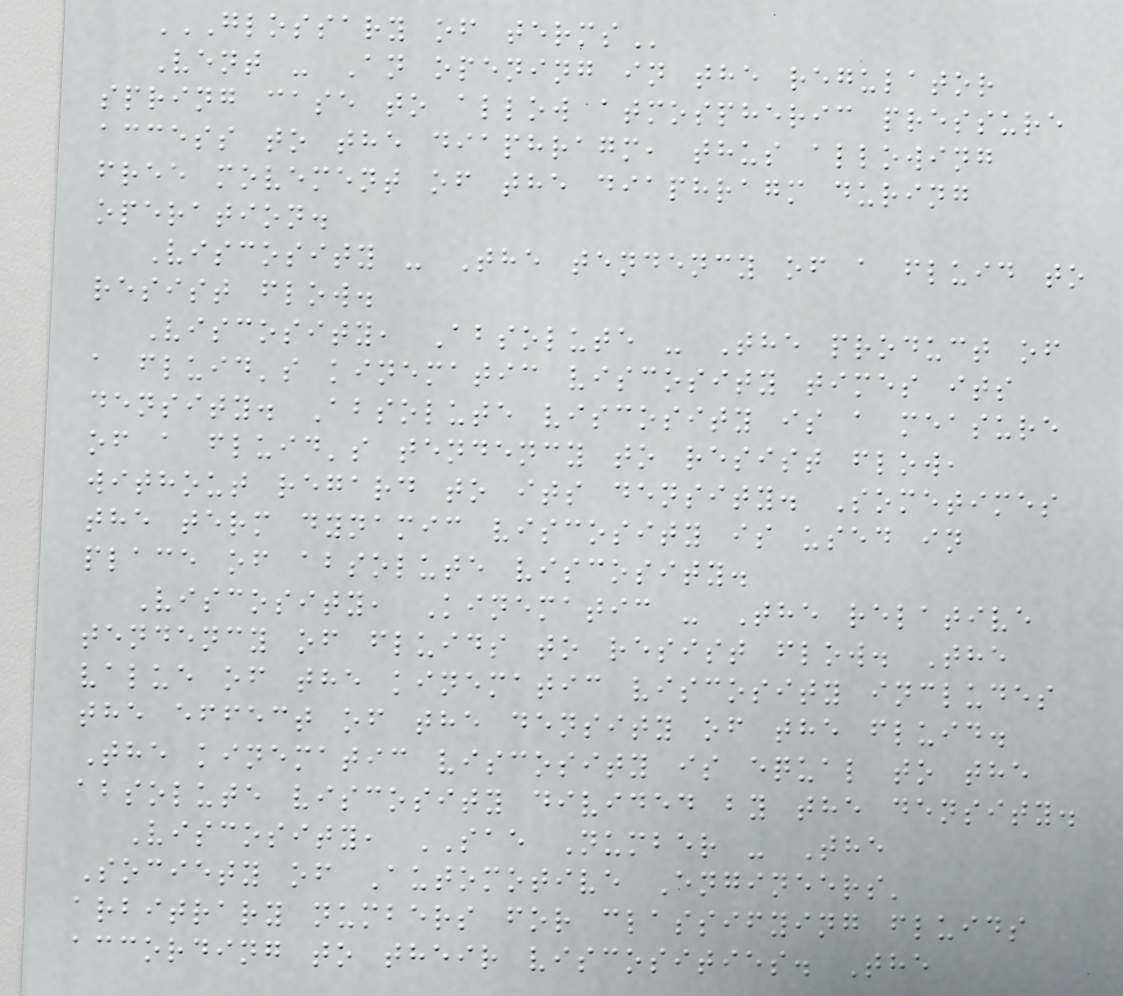GLOSSARY OF TERMS
Vent - An opening in the regulator
spring case to allow atmospheric pressure
access to the diaphragm, thus allowing
free movement of the diaphragm during
operation.
Viscosity - The tendency of a fluid to
resist flow.
Viscosity, Absolute - The product of
a fluid's kinematic viscosity times its
density. Absolute viscosity is a measure
of a fluid's tendency to resist flow,
without regard to its density. Sometimes
the term dynamic viscosity is used in
place of absolute viscosity.
Viscosity, Kinematic - The relative
tendency of fluids to resist flow. The
value of the kinematic viscosity includes
the effect of the density of the fluid.
The kinematic viscosity is equal to the
absolute viscosity divided by the density.
Viscosity, SAE Number - The
Society of Automotive Engineers'
arbitrary numbers for classifying fluids
according to their viscosities. The
